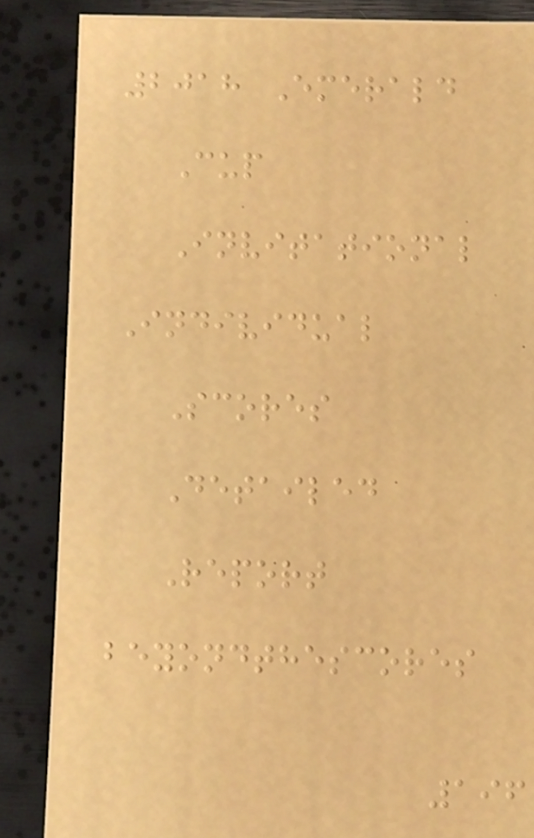2018 Emerald
Cup
Invitational
Individual
Scores
Detailed
Report
beyondthescores
196
